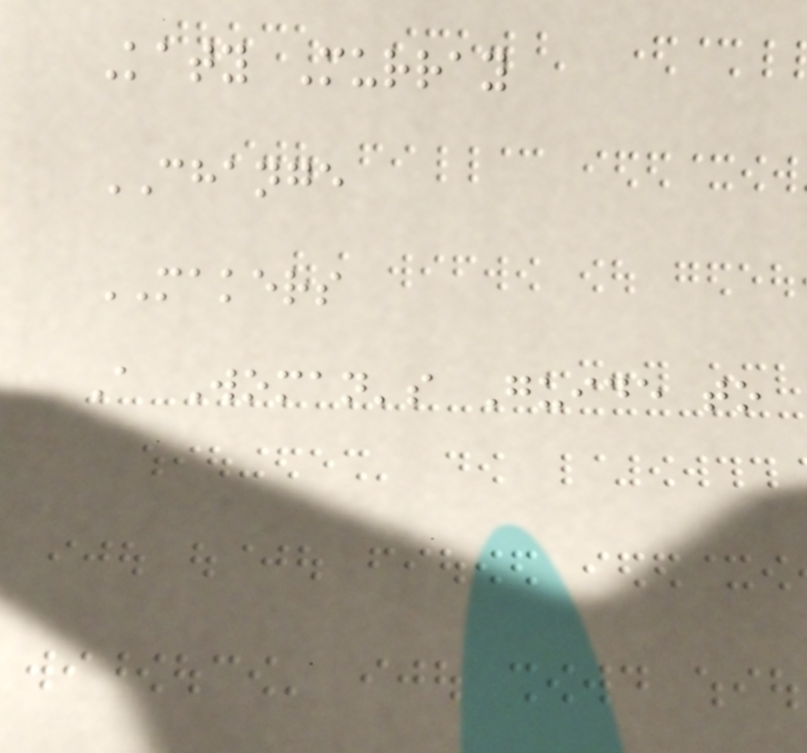Katy Murray
CHANGE
MAKERS
A Woman's Guide to
